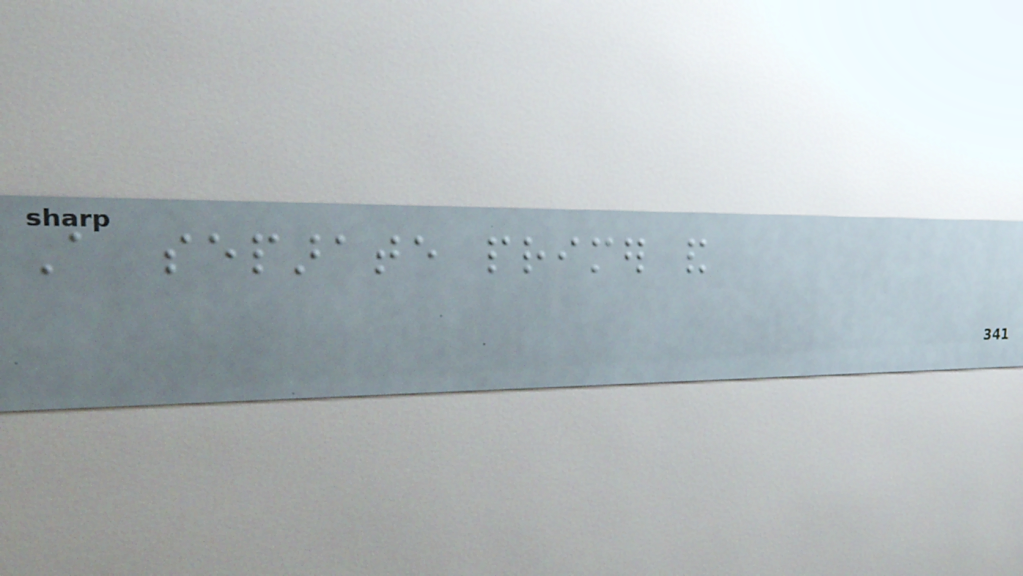A separate primer and
